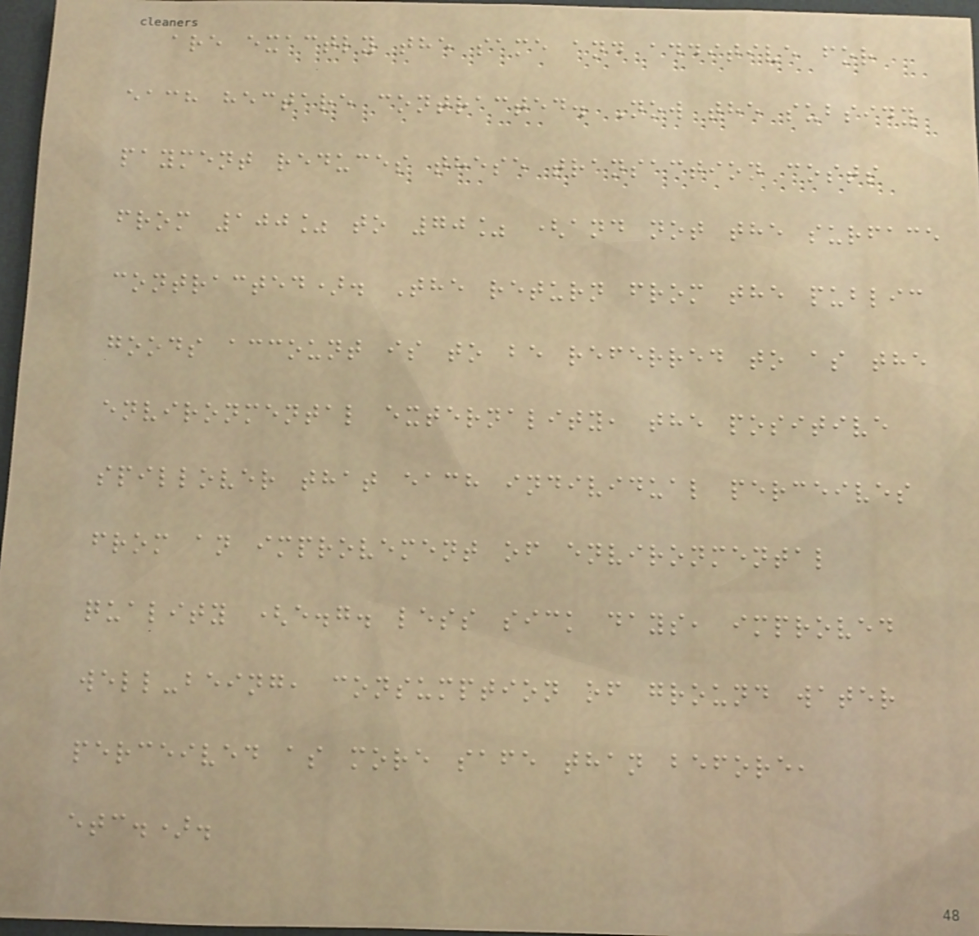are exactly the same and additive for
each hectare contracted. Now the subsidy
payment reduces these transaction costs
from 100% to 70% (and not the surface
contracted). The return from the public
goods account is to be referred to as the
environmental externality, the positive
spillover that each individual perceives
from an improvement of environmental
quality (e.g. less sick days, improved
well-being, consumption of ground water
perceived as more safe than before,
etc.).
